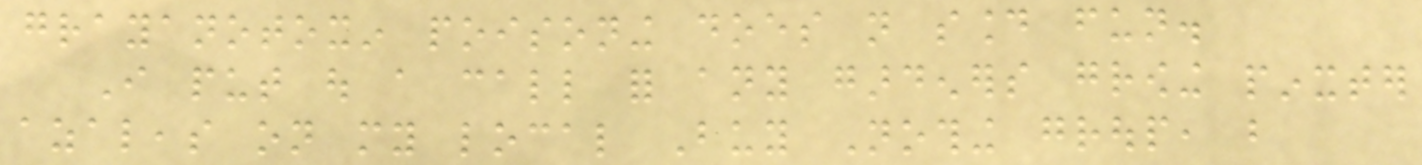grayanotoxin poisoning does not sound fun.
I put out a call for any gardeners growing pinxter
azaleas on my local Buy Nothing group, but
